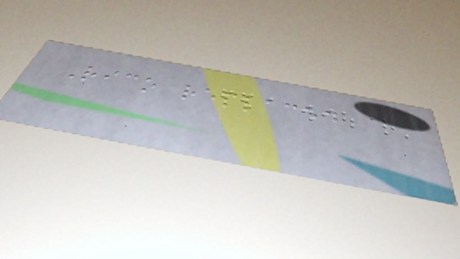Rico replaced
